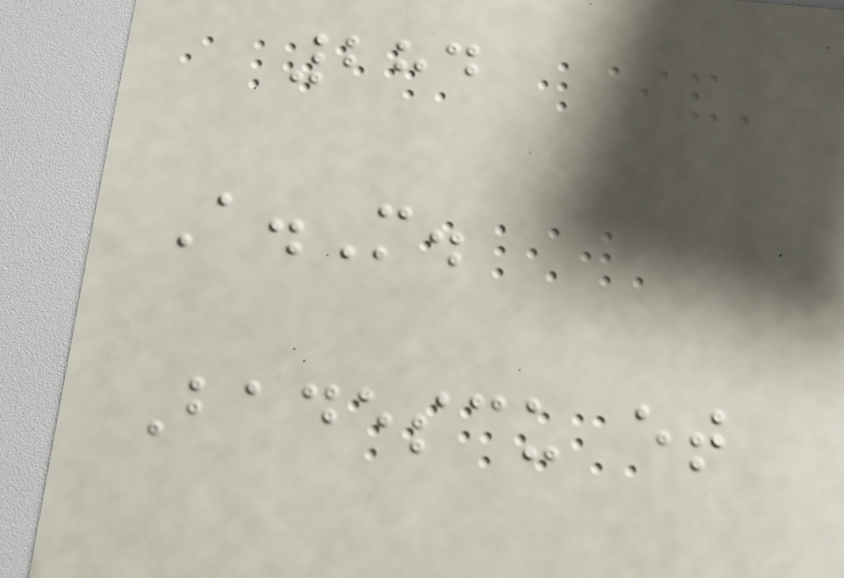284
A.M.
Badescu et
